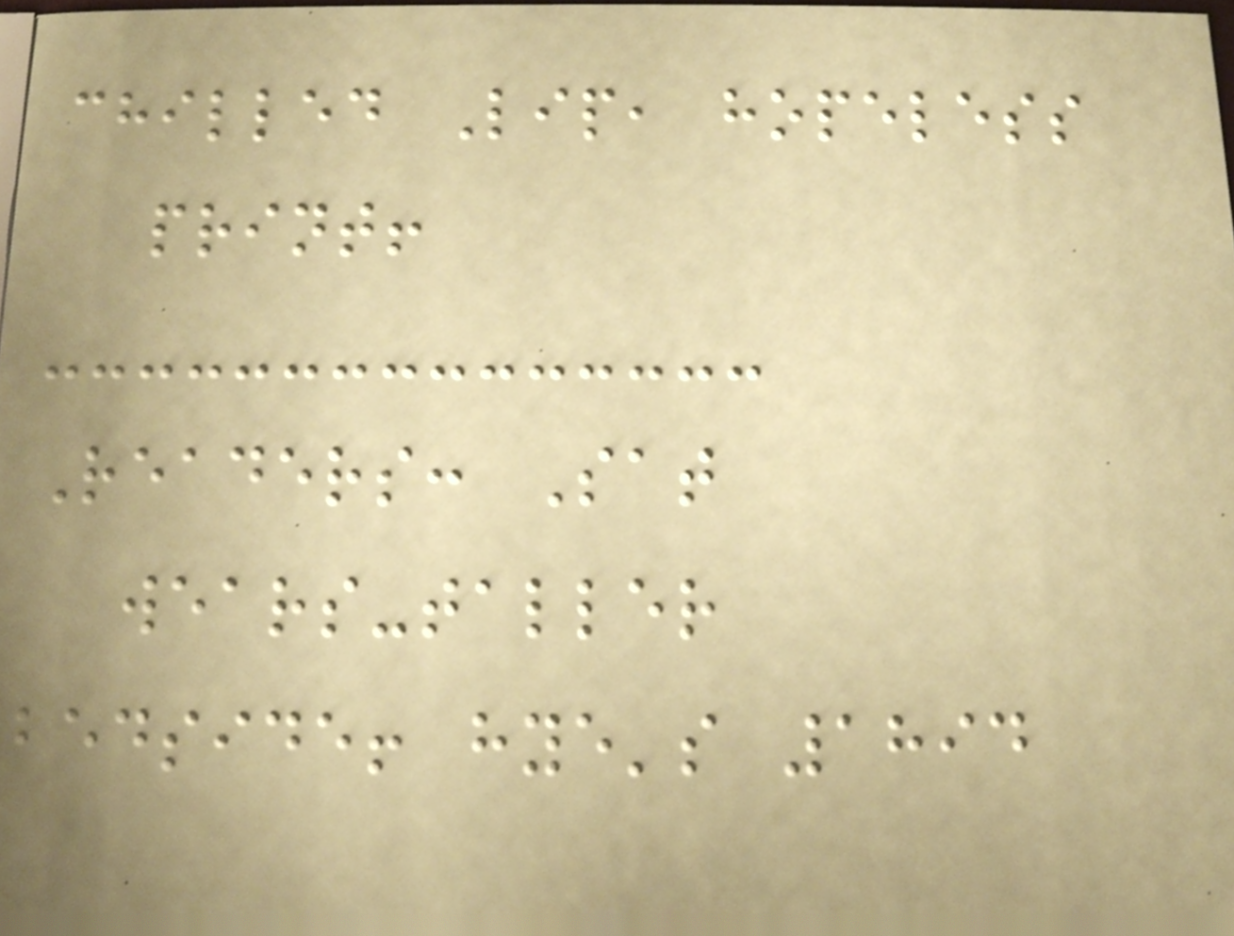chilled Lip, hopeless
print!
Readers: Sat
wears-taller
bedside! hye's 1894
